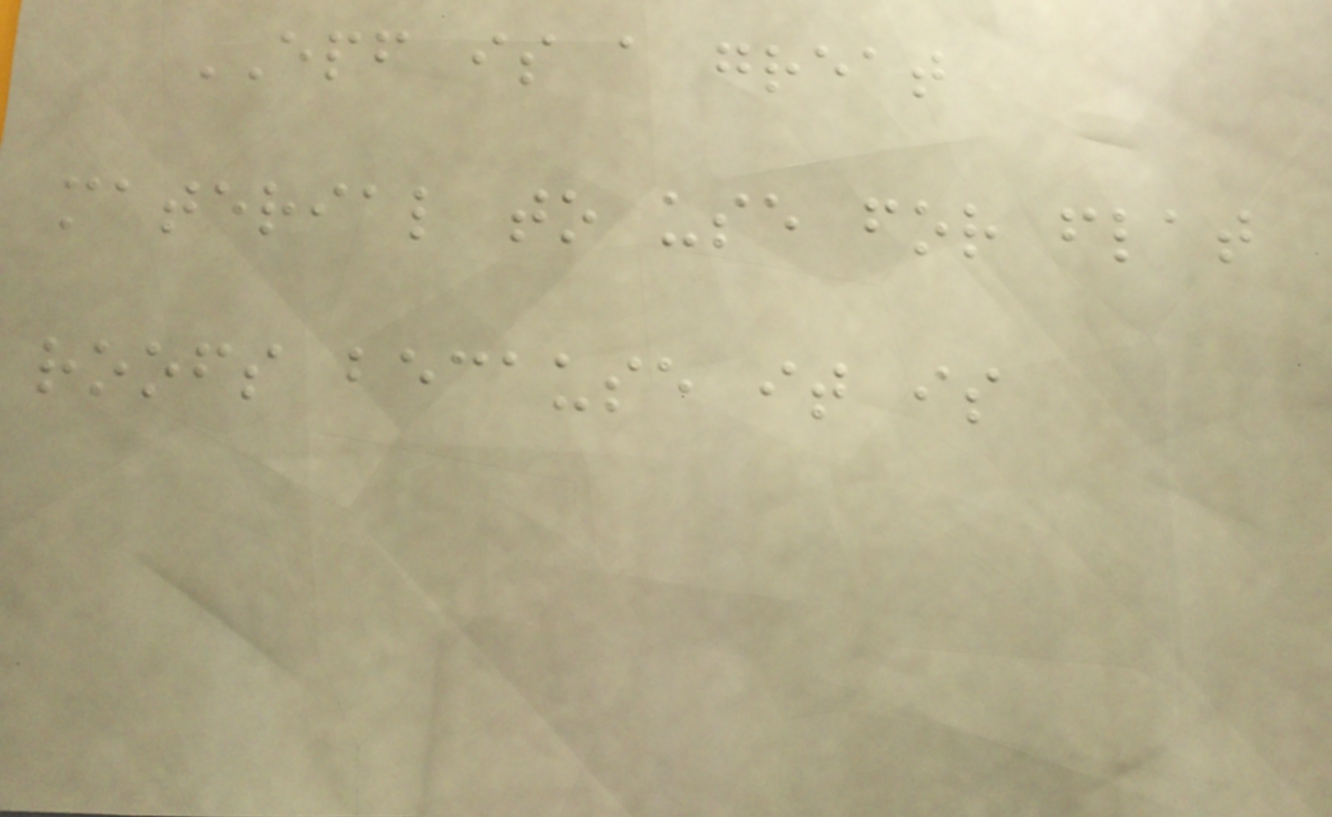EPF is a great
material to use for flat
roofs because it is
